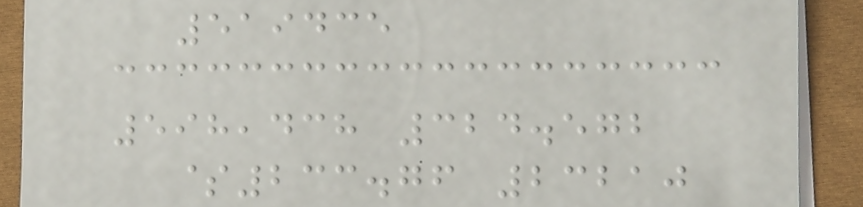519435
598,438 324.572
$233.76 23210
